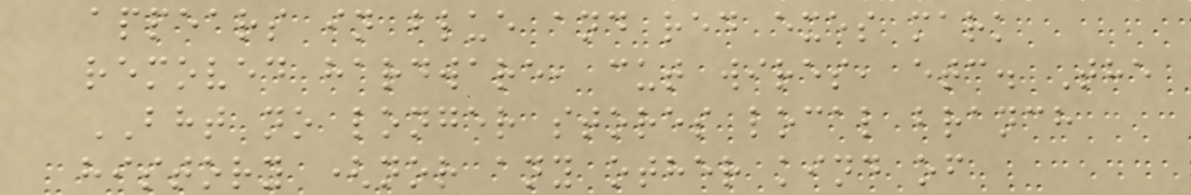appears in blue and red exes mark
removed hardware, cut wires, etc. The
BHT no longer stores local branch
history (nor any other kind of
